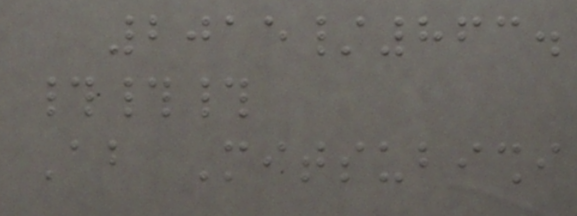2015/863.
###
About Mitsubishi
